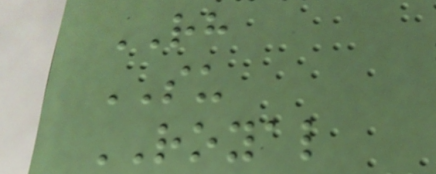RH
SU
ROYAL
